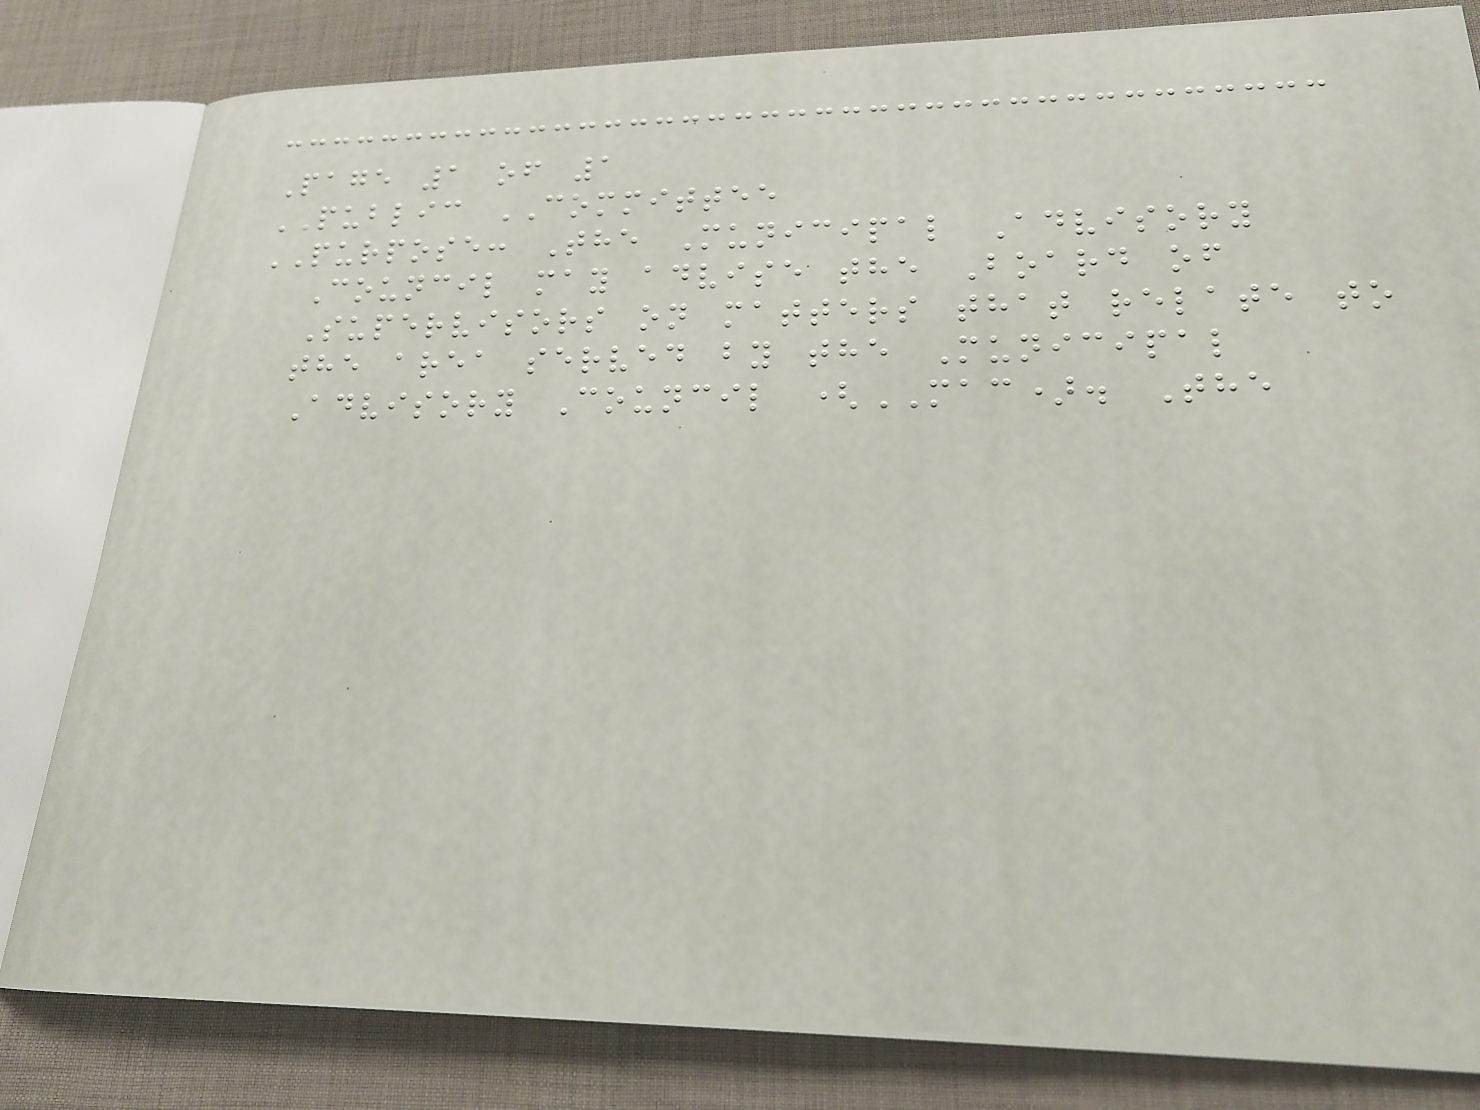Page 1 of 1
PUBLIC COMMITTEE
PURPOSE: The Municipal Advisory
Council may advise the Board of
Supervisors on matters that relate to
the area served by the Municipal
Advisory Council (MAC). The
